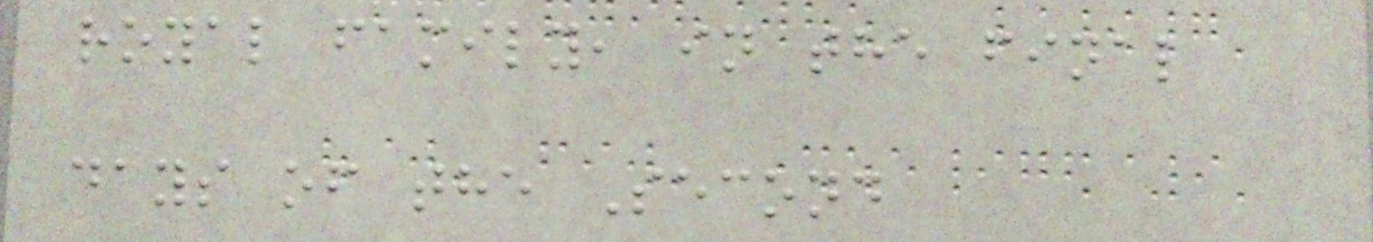royal family, in the final
days of the Second
